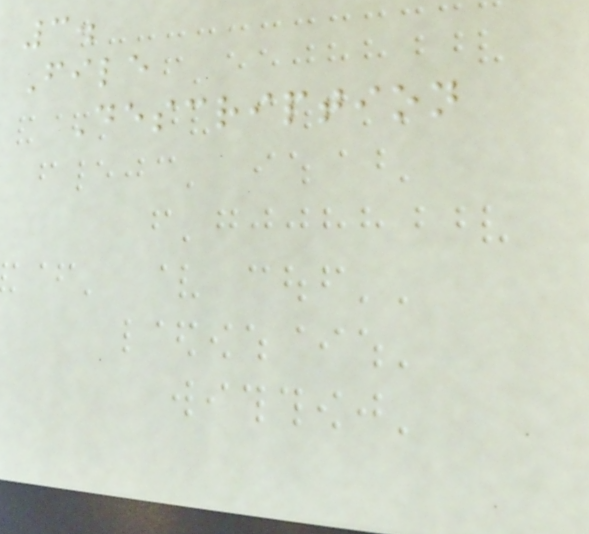3.
File
Description
